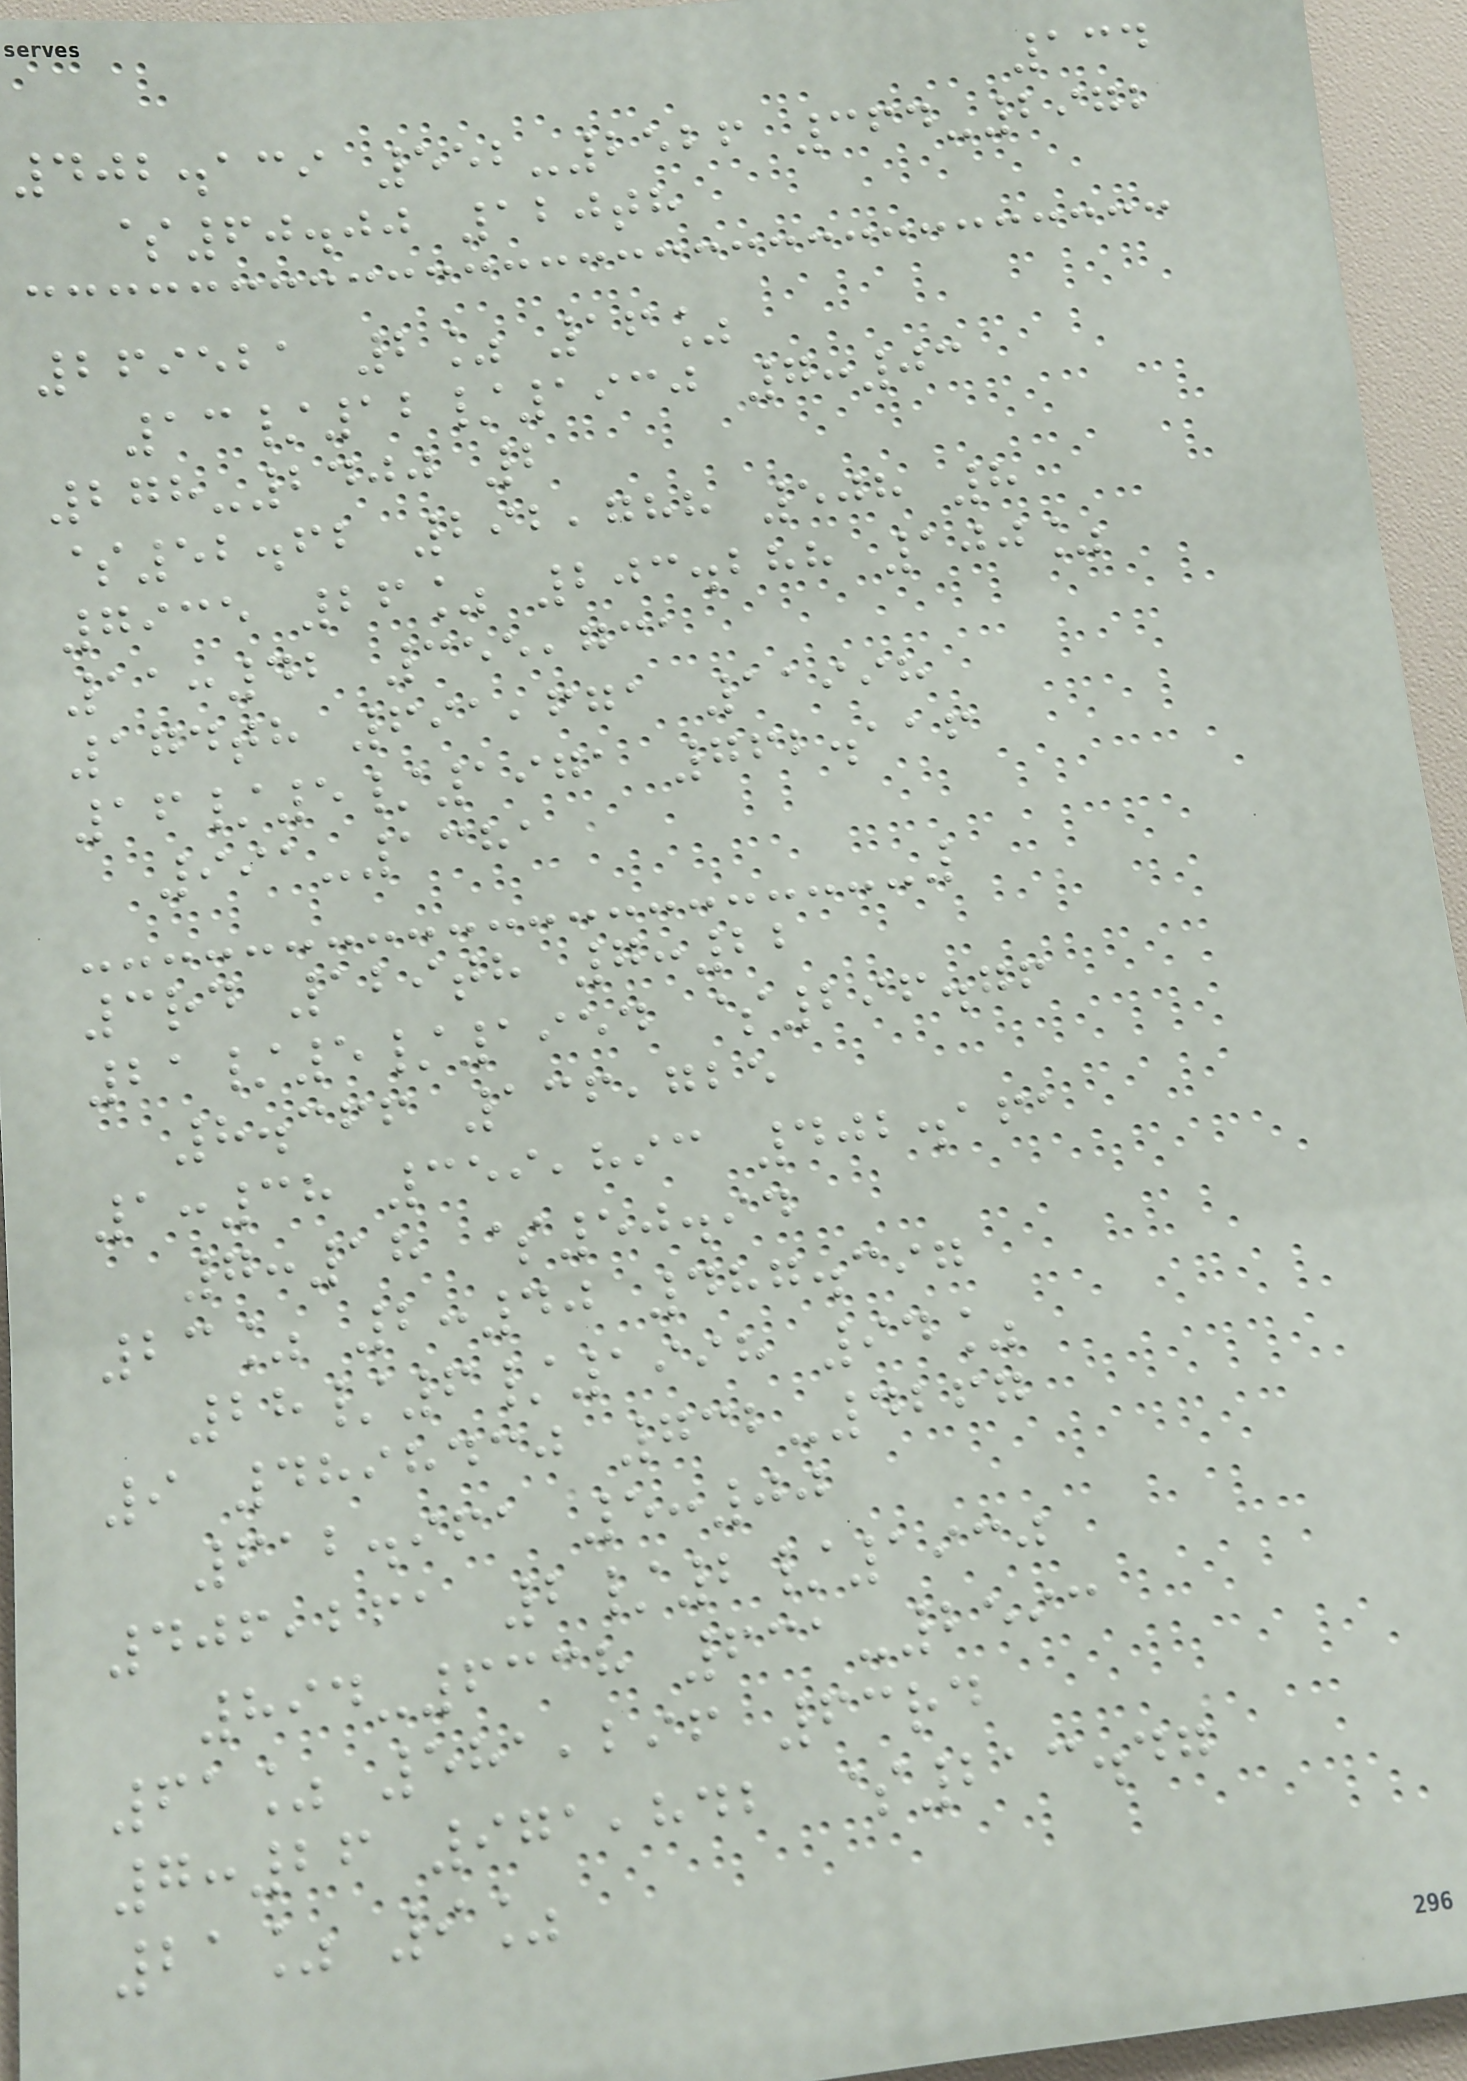134
402.139 552-2526 364-2972
$60.00 120th
269521 2% 16%
13/12/1930 7:03
278-2400 2
$52.62 292,788 508 8
7935 26% 203.288 100%
11:42 355,731
174th 691,671 11998
16/5/1971 762.116
991-1381
3rd 129th 7:22
21/5/1954 $296.76
8.366 136,725
1:38 359,893 402.161
7:18 $50.94
23% 2:40 487.397
28/6/1998 94%
9 4898430 732-4267
612.961 5:00
406,261 2/2/1930
894-6338 631-2593
61% 581,296 63rd
7:26 971,842 $213.47
21% 9%
